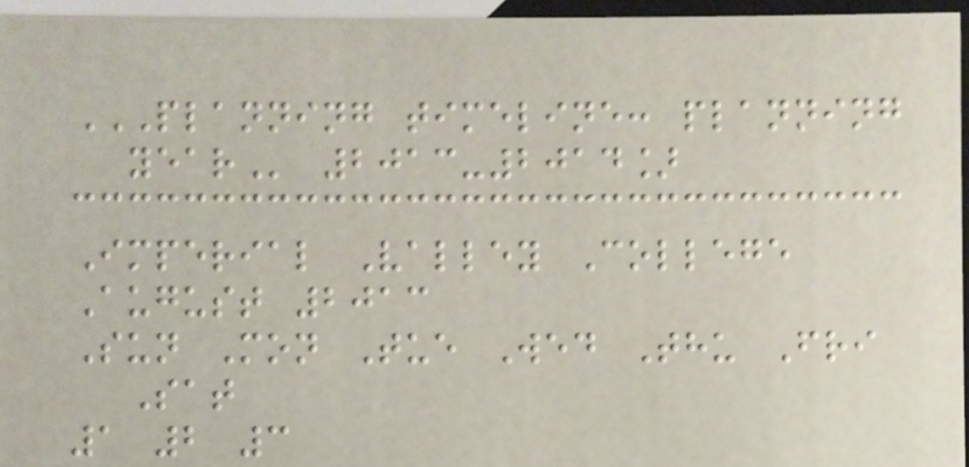PLANNING TIMELINE: PLANNING
YEAR 2013-2014]
Imperial Valley College
August 2013
Sun Mon Tue Wed Thu Fri
Sat
1 2 3
